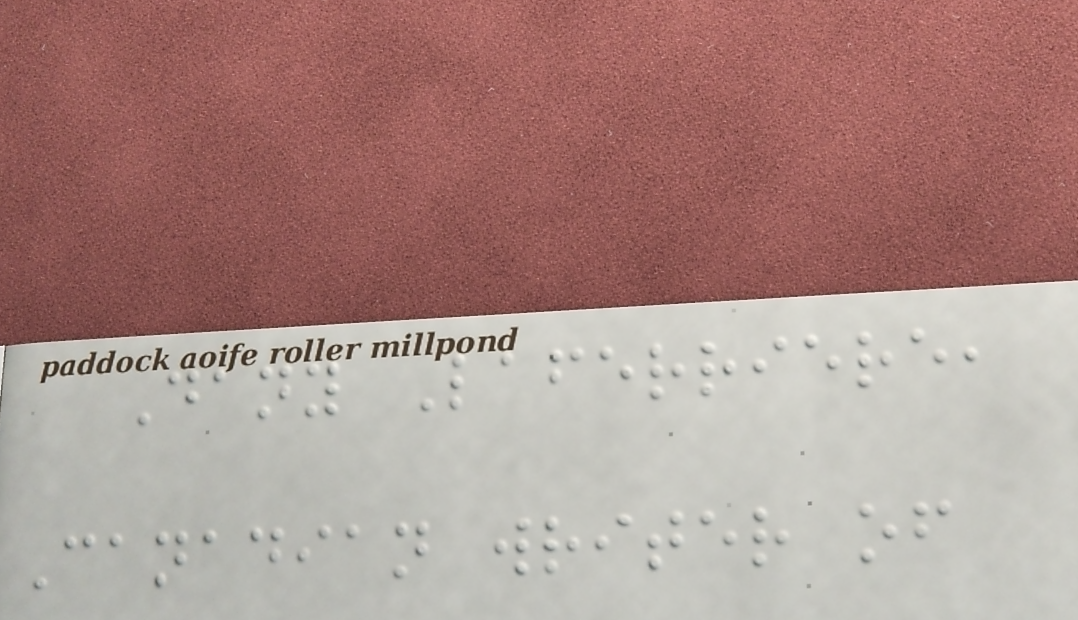Dany Laferriere,
Canadian writer of
